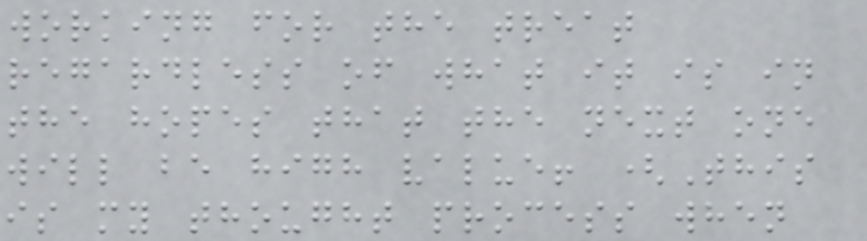working for the treat
regardless of what it is in
the hopes that the next one
will be high value! (This
is my thought process when
